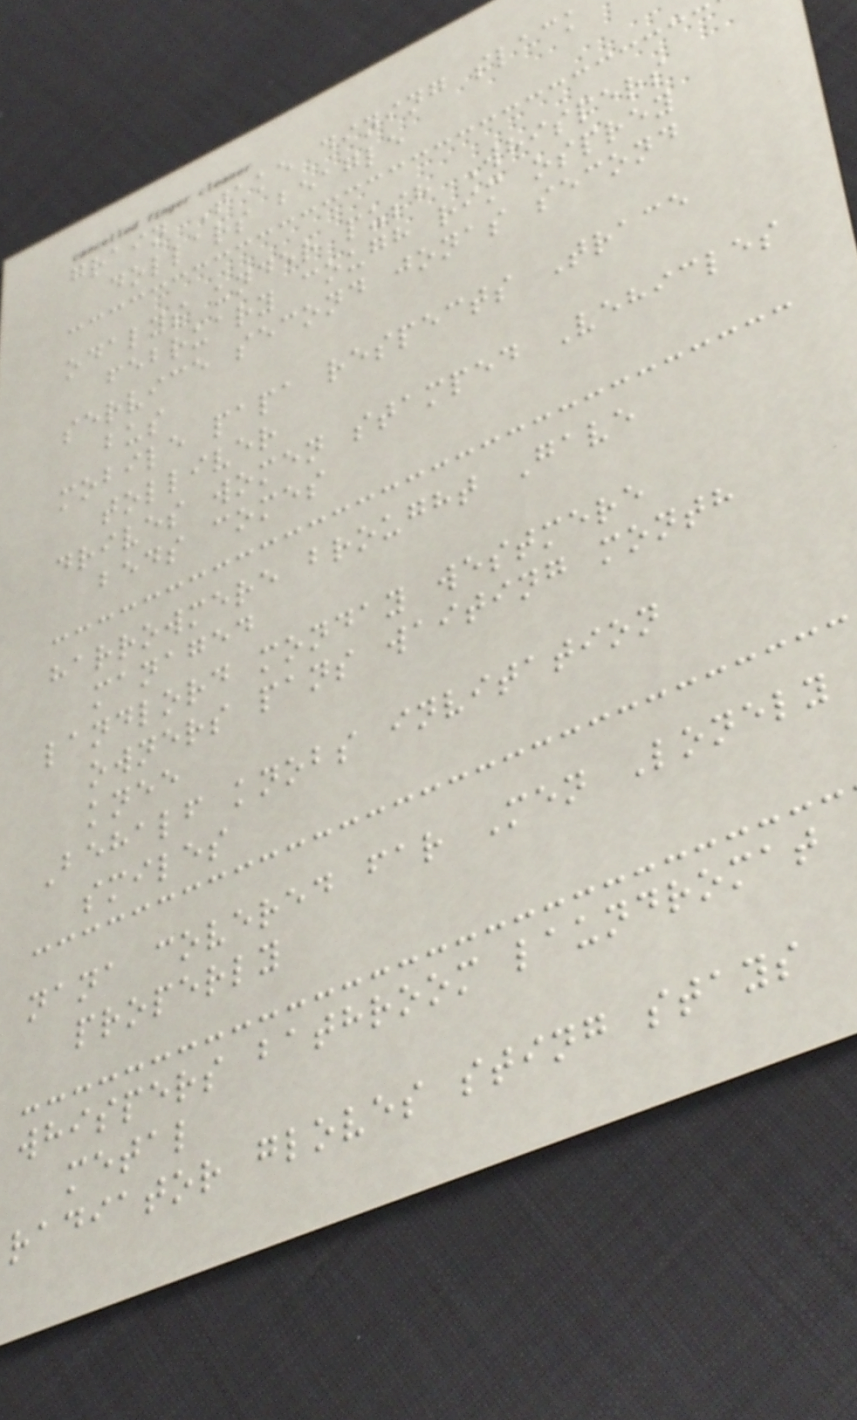grain Take dining slack
dollars beagle
odalys under push Whispers
february cough rim osprey
service second jonas second
bus
mobile papa respects Trace
tolliver
drives women stamped Vehicles
beds comes
harrowmere brought Gave
managed
landlord monday westmere
owners pans waiting month
knee
Behalf knobs invitation
smiles
nana covered far Men Lonely
properly
whispers bathroom laundromat
metal
radiator gloves sting stays
